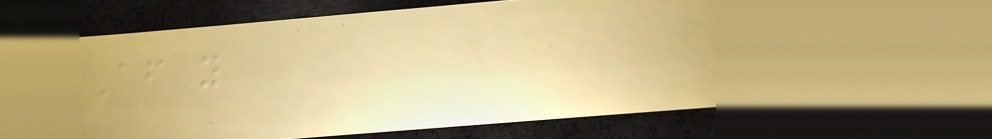After you
